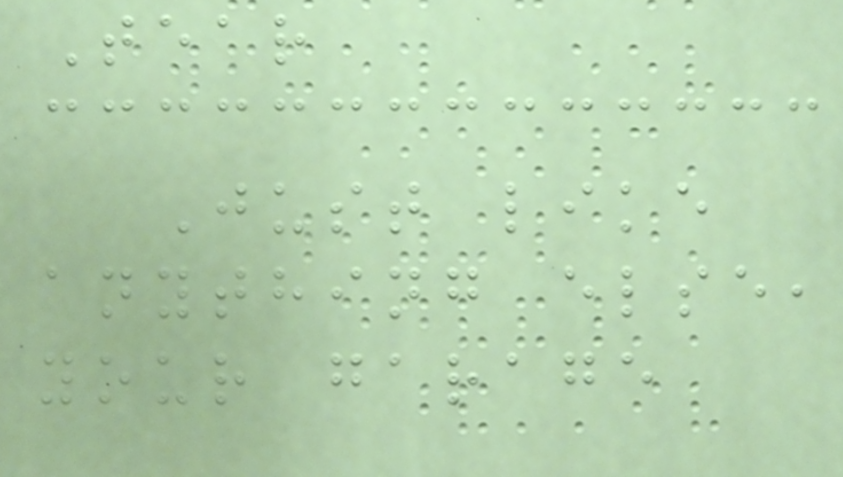Tear
Just like
anything else,
your garage
